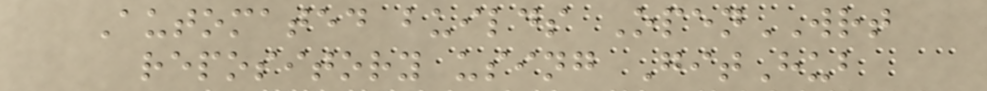Automated builds OpenWRT
repository using GitHub
